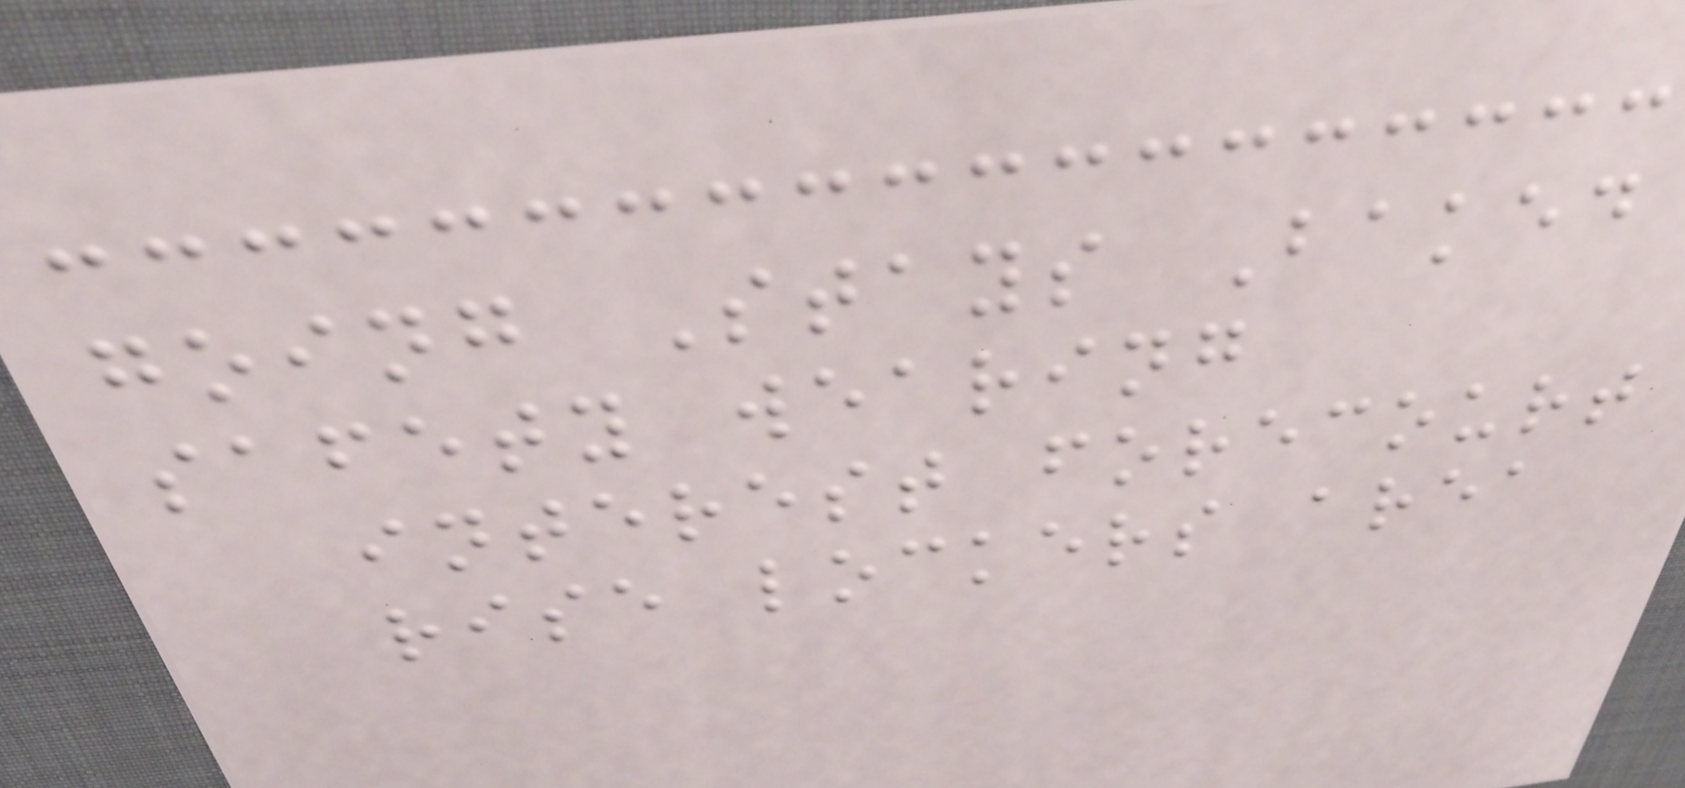going Stays Baked
safety wearing
interest forecourt
rise lockers area
